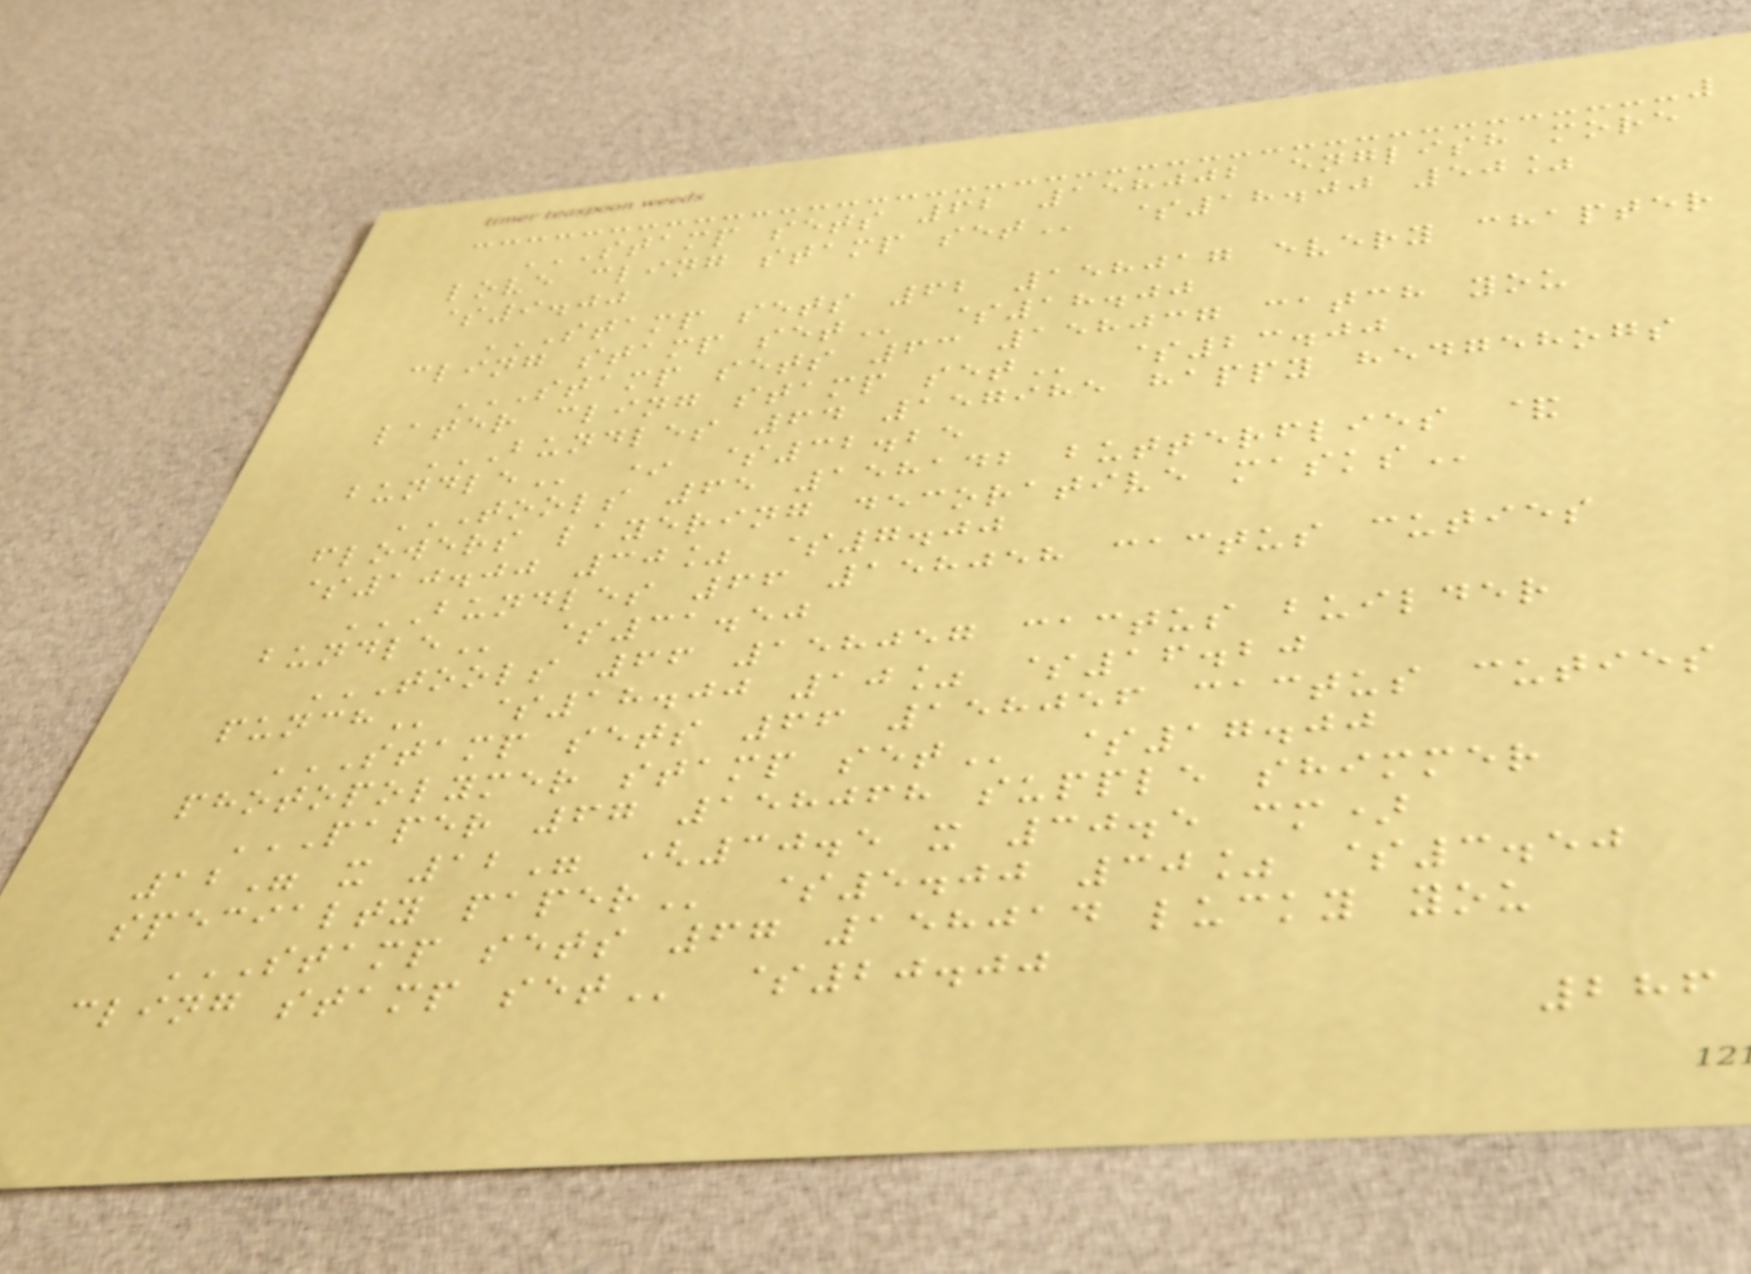STAMP SETS 62 158002 ENGLISH MORE
LOVE CLING STAMP SET $18.00 50%
$9.00
STAMP SETS 62 158017 EVERY CHAPTER
CLING STAMP SET $18.00
STAMP SETS 63 158037 CATCH YOU
LATER CLING STAMP SET $23.00
BUNDLES 64 157985 HAPPY HEDGEHOGS
BUNDLE * $32.25
TOOLS 65 158142 BUTTERFLIES &
FLOWERS LAYERING DECORATIVE MASKS
$10.00 30% $7.00
BUNDLES 66 158058 CACTUS CUTIES
BUNDLE $31.50
TOOLS 66 158057 CACTUS BUILDER
PUNCH $18.00 10% $16.20
STAMP SETS 66 158056 CACTUS CUTIES
PHOTOPOLYMER STAMP SET $17.00
PAPER 67 158068 SUPPLE SHIMMER
12" X 12" (30.5 X 30.5 CM)
SPECIALTY PAPER $5.00 30% $3.50
STAMP SETS 67 158014 LUCKY YOU
CLING STAMP SET $20.00
286
